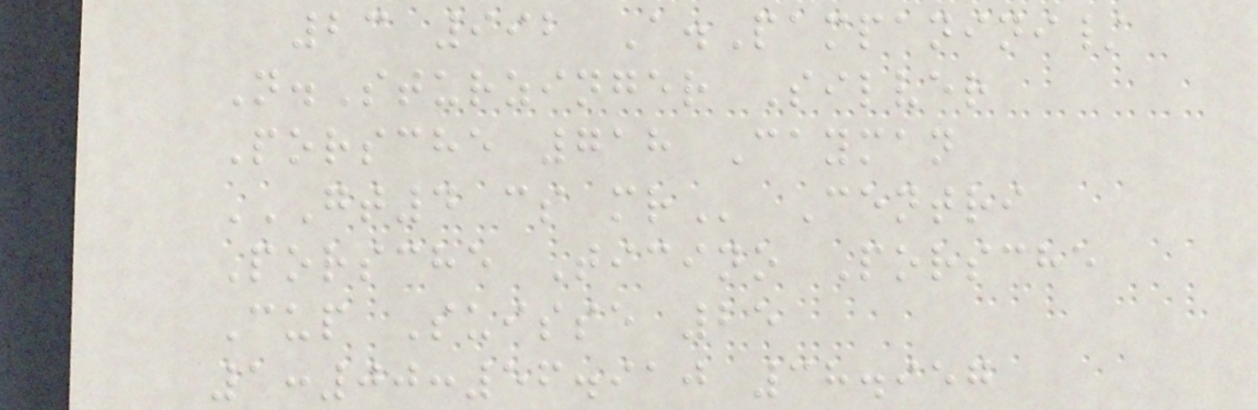23 992 A.Pampanini/
N.Sturzinger Silver
Porsche 718 Cayman
GT4 CS MR Centri
Porsche Ticino Porsche
Cup Suisse 25
1:00:56.910 38.957
